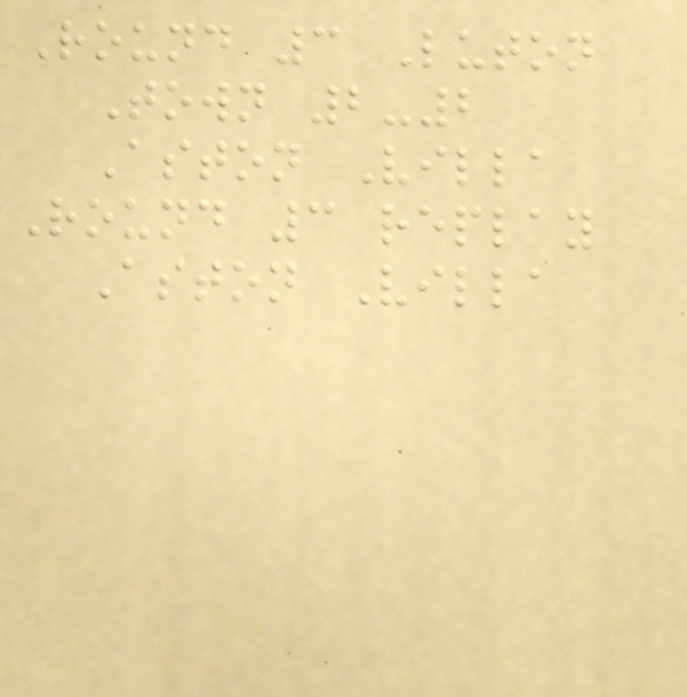Round 3 Luton
Town 2-2
Aston Villa
Round 3 replay
Aston Villa
